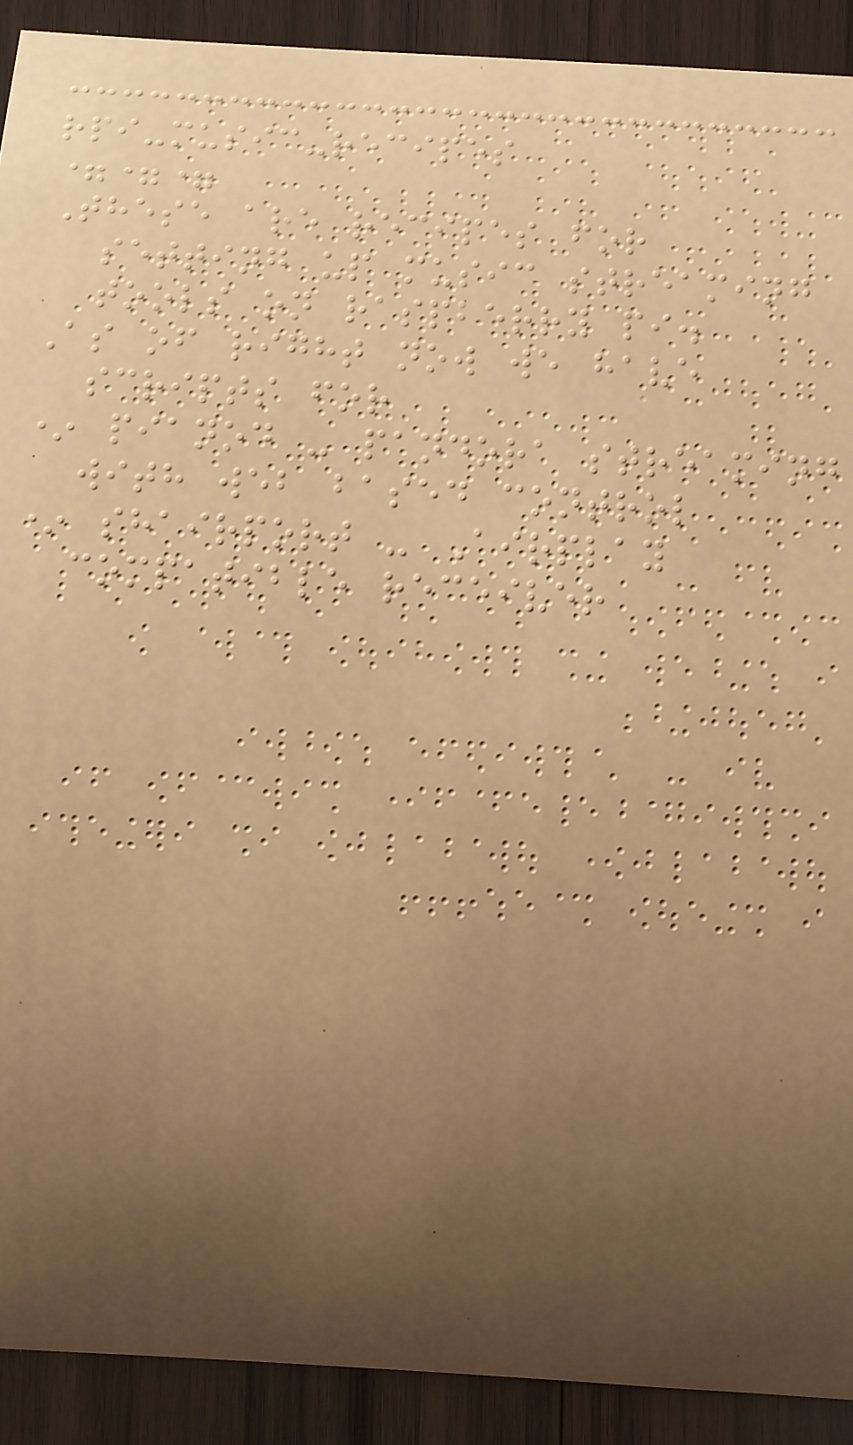rpi-music-recipes
===
These are recipes for
setting up music streaming
tools on raspberry pi.
As of right now we have
scripts for
* pianod - pandora streaming
with web based control
* shairport - Airplay
compatible receiver
